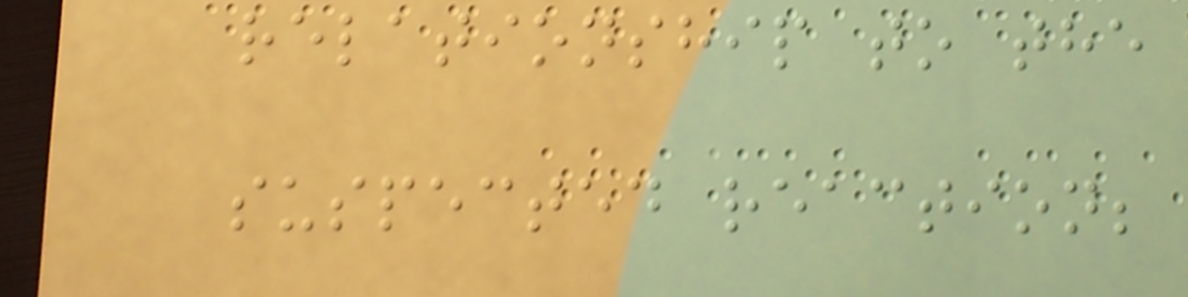relationship to the
suspected reaction;
